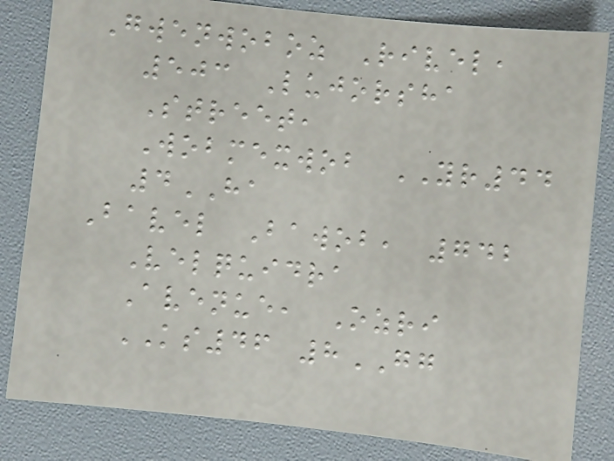Gwenwoboz Rivel,
503 Lujorsha
Street,
Wobmexwob YR44
4HA
Bavel Bawob, 742
Velquidra
Avenue, Ozri
KS46 8GG
